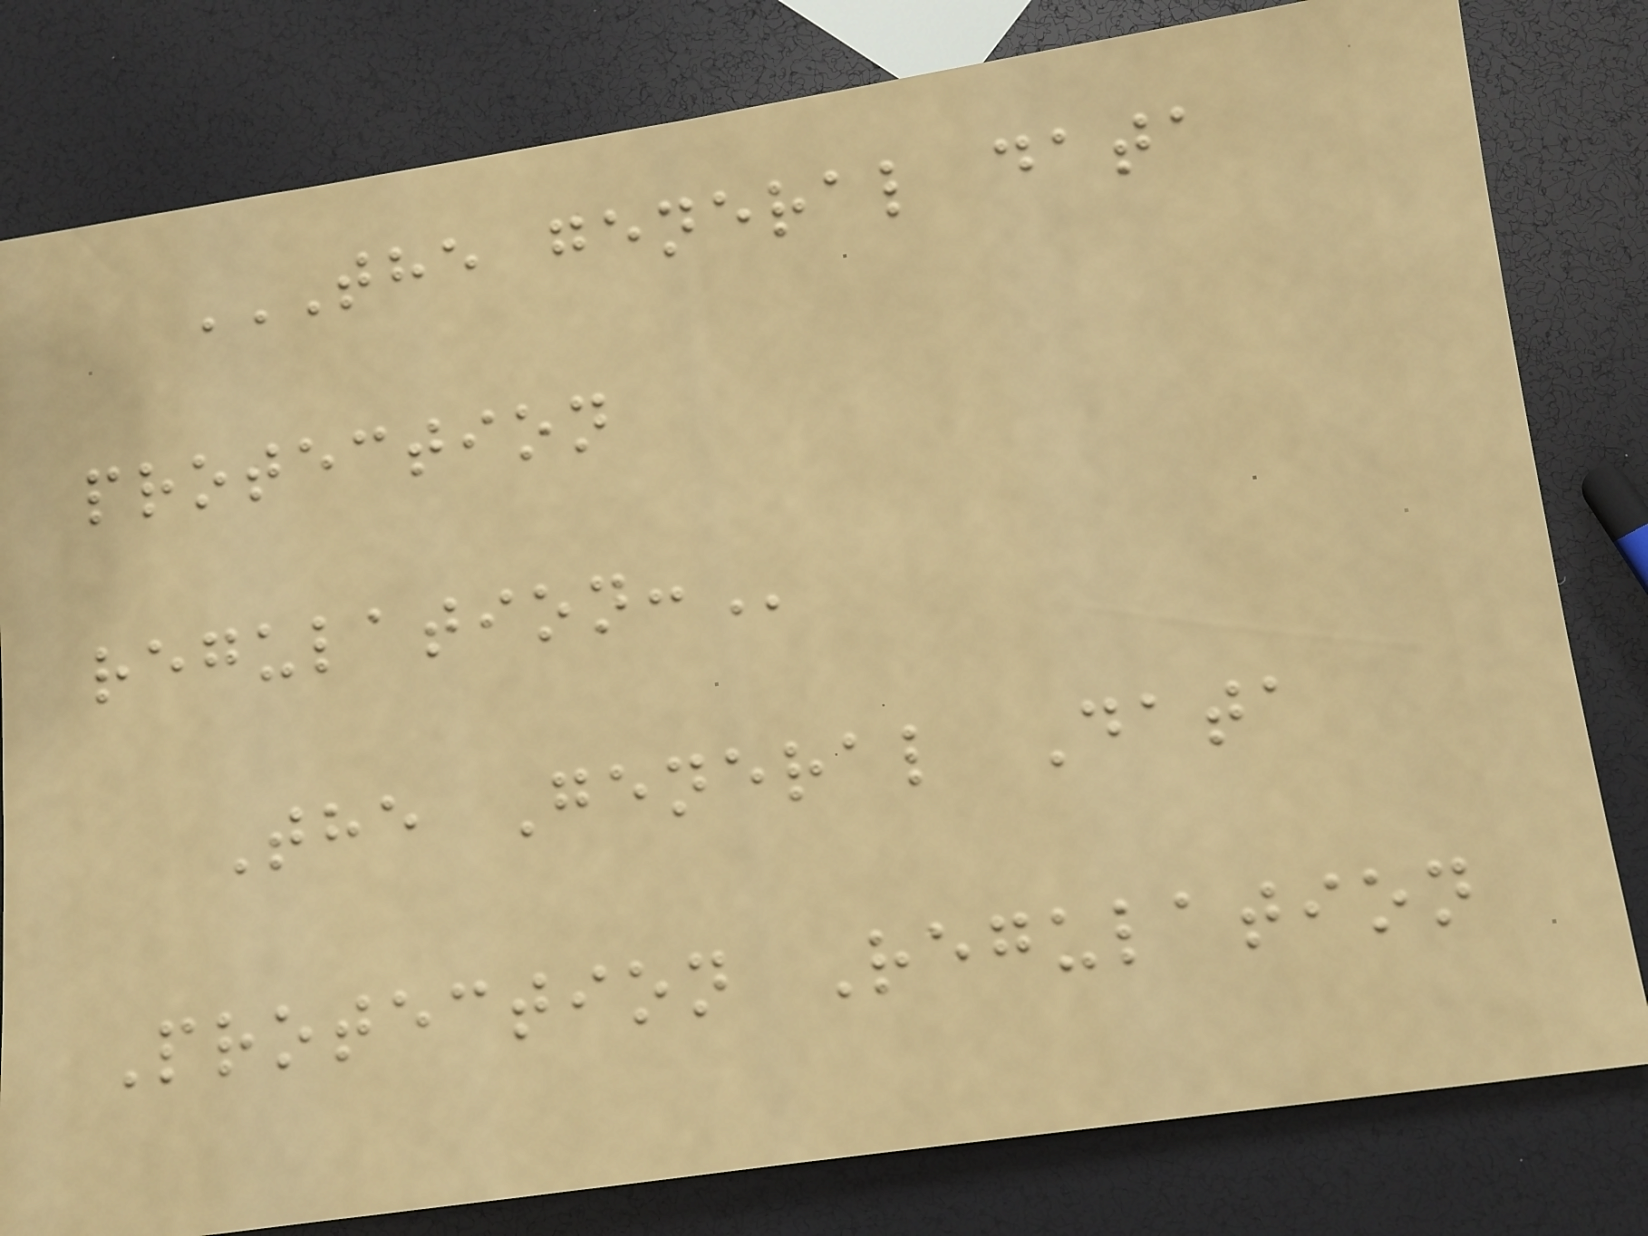THE GENERAL DATA
PROTECTION
REGULATION:
The General Data
Protection Regulation
